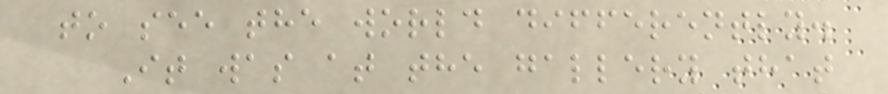to see the world differently.
It was at the gallery that
